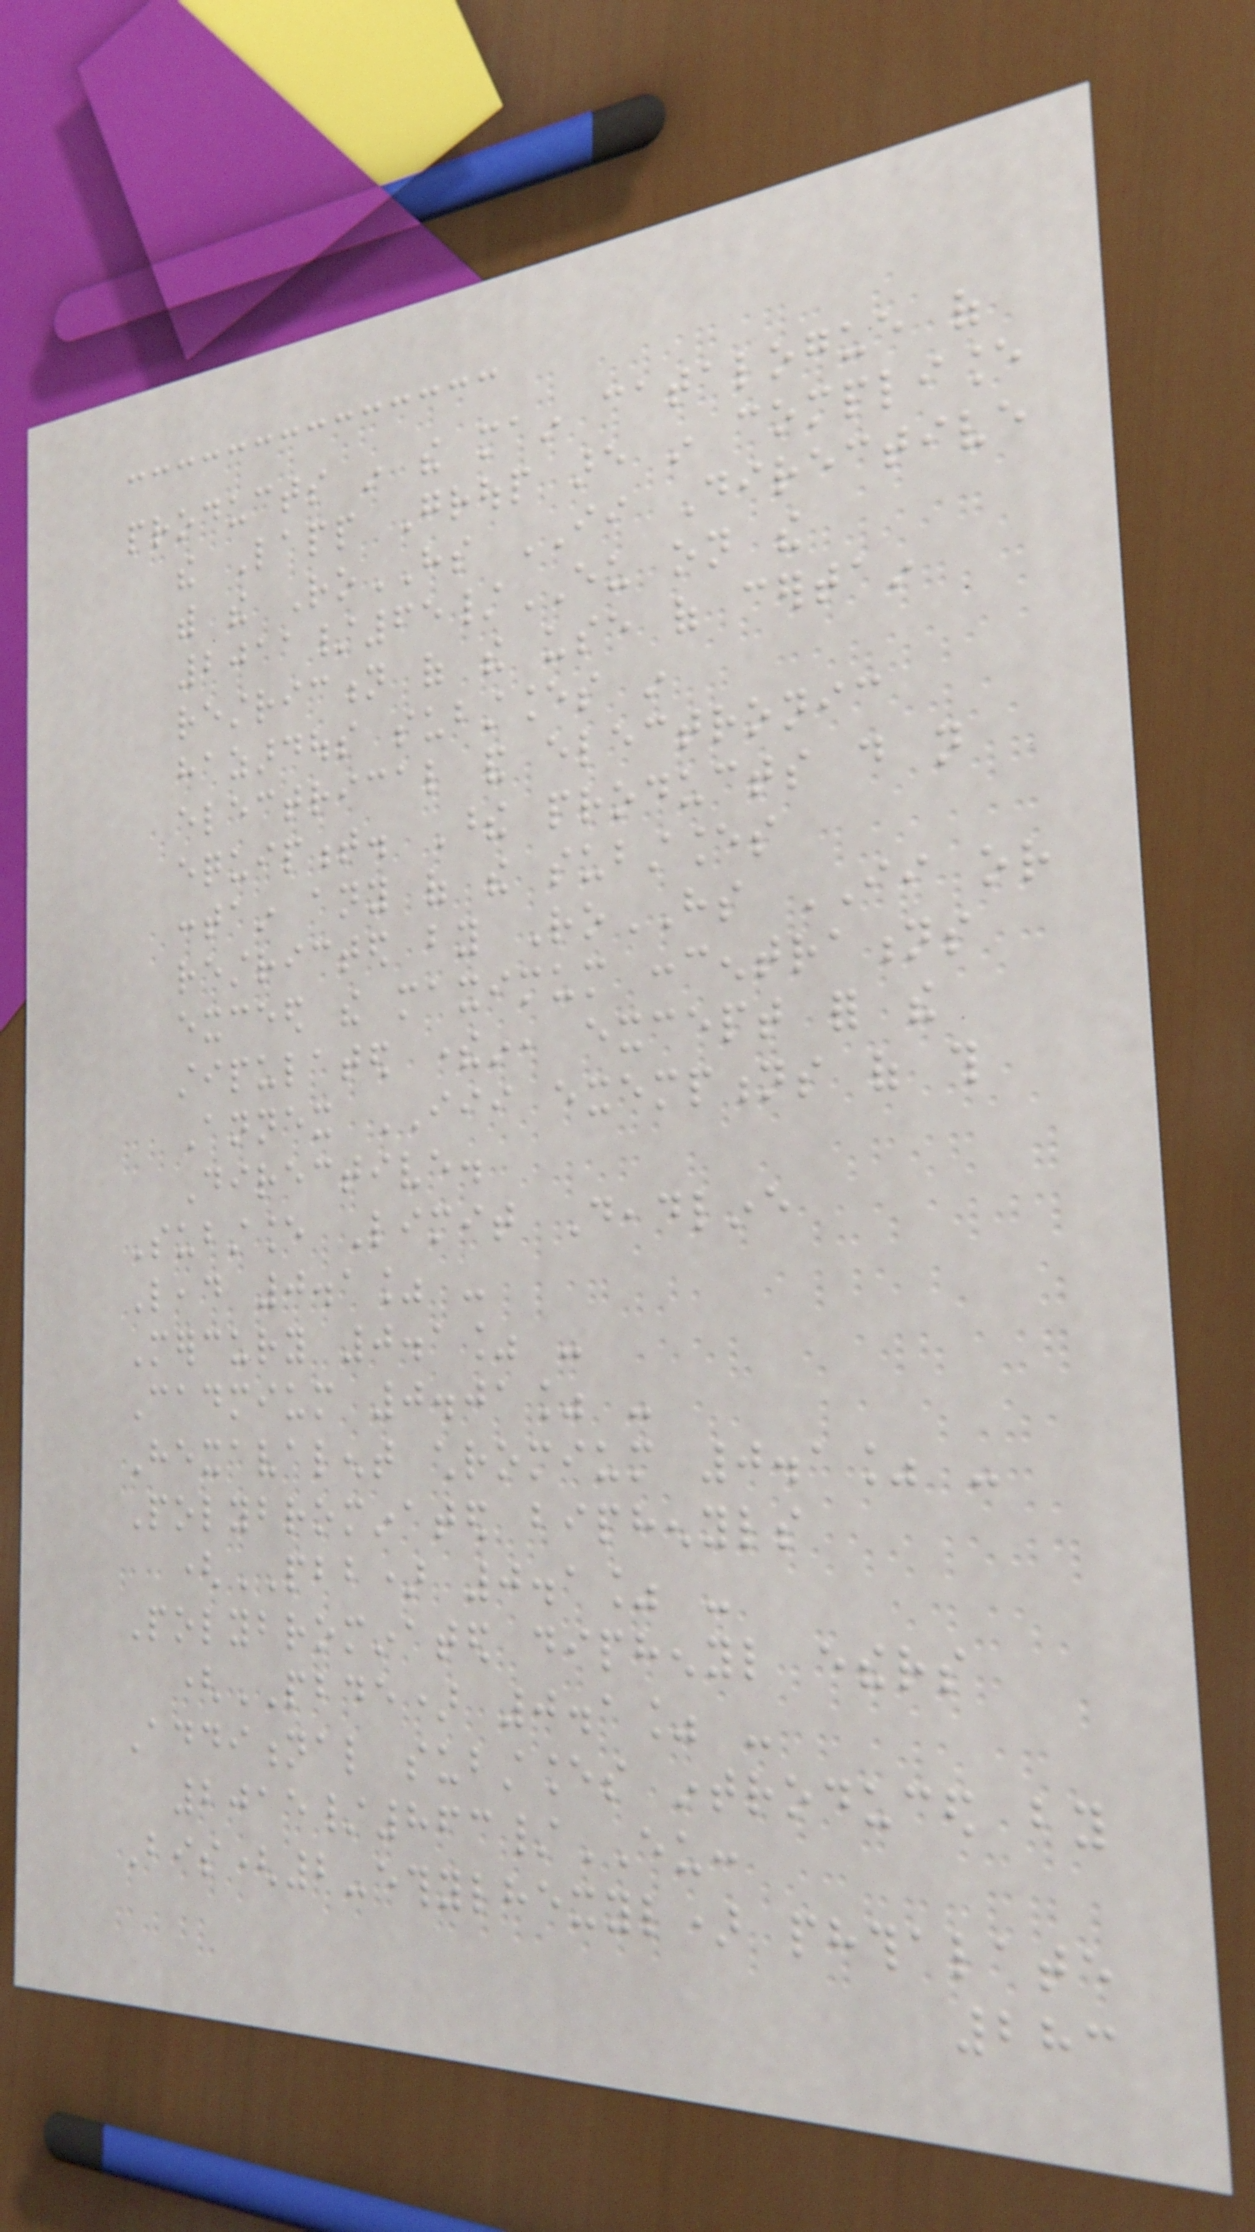products in the main catalogue of
the Lapp Group are in compliance
with the RoHS II Directive
2011/65/EU on the
restriction of the use of certain
hazardous substances in
electrical and electronic
equipment. These products do not
contain any of the substances
restricted by RoHS II or
exceed the maximum concentrations
stipulated therein, except for the
Annex III exemptions of this
Directive.
Substance Limit Deadline
Lead 0.1% -
Mercury 0.1% -
Cadmium 0.01% -
Hexavalent chromium 0.1% -
Polybrominated biphenyls
(PBB) 0.1% -
Polybrominated diphenyl ethers
(PBDE) 0.1% -
Additional substances introduced by
2015/863/EU:
Bis(2-ethylhexyl) phthalate
283
